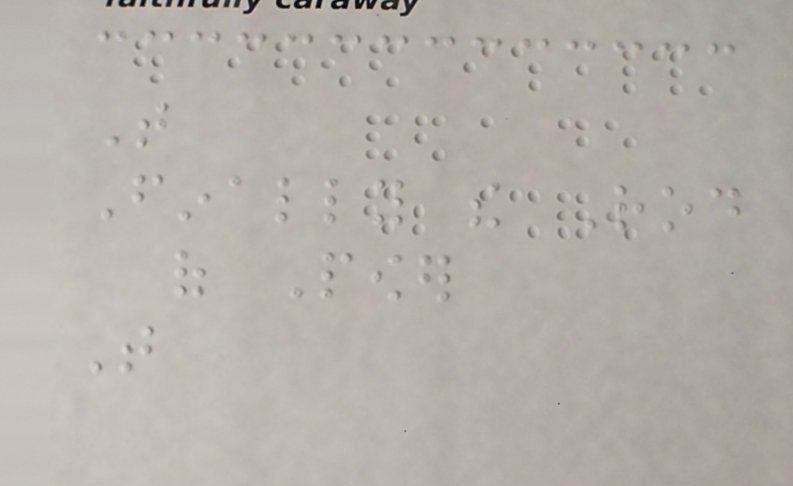That
Finally the Rod
of Power
That
